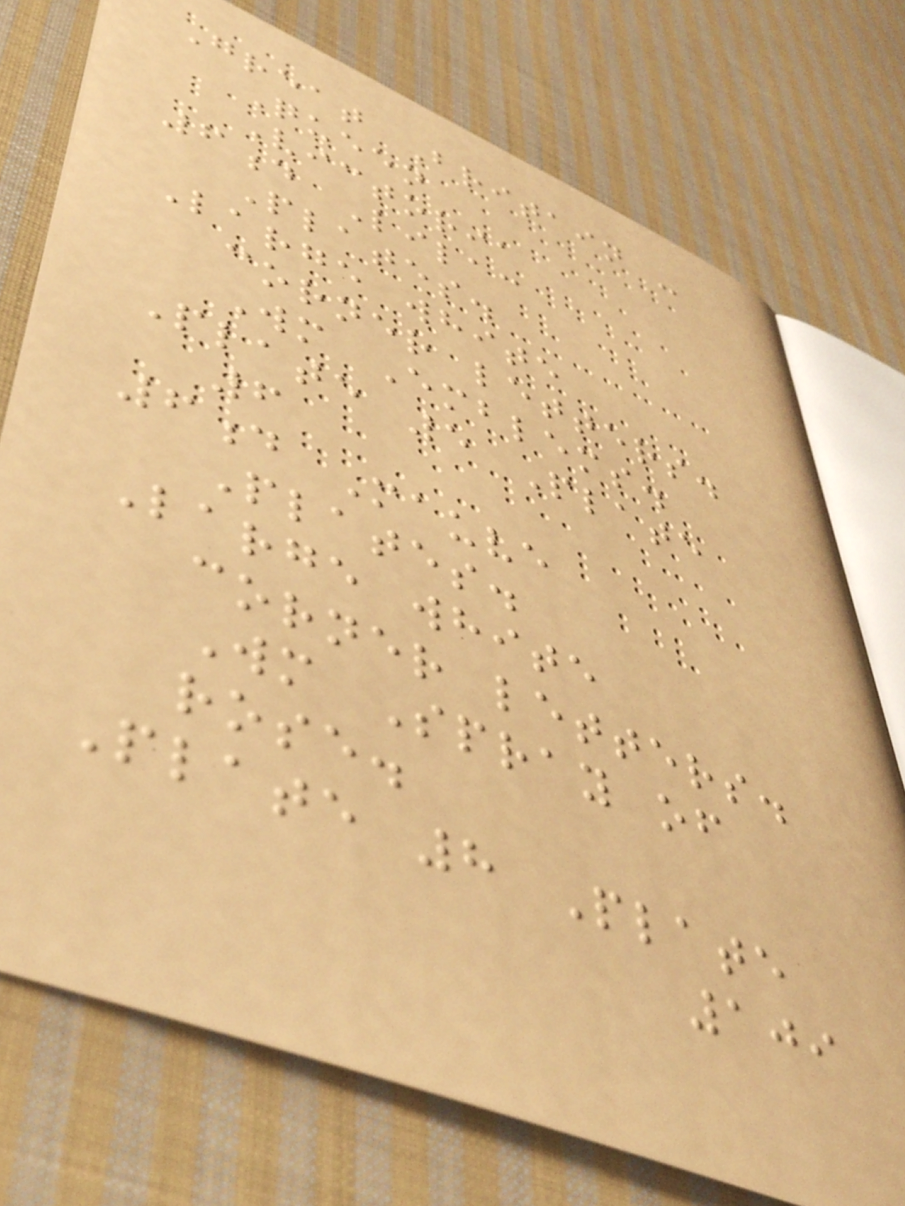Great Britain -
Queen
Victoria
6d Lilac
Plates.
Large white
corner letters.
Wm Emblems.
Plate 5 Plate
6
6d Mauve
Plates.
Large white
corner letters.
Wm Spray of
rose.
Plate 8 Plate
109
